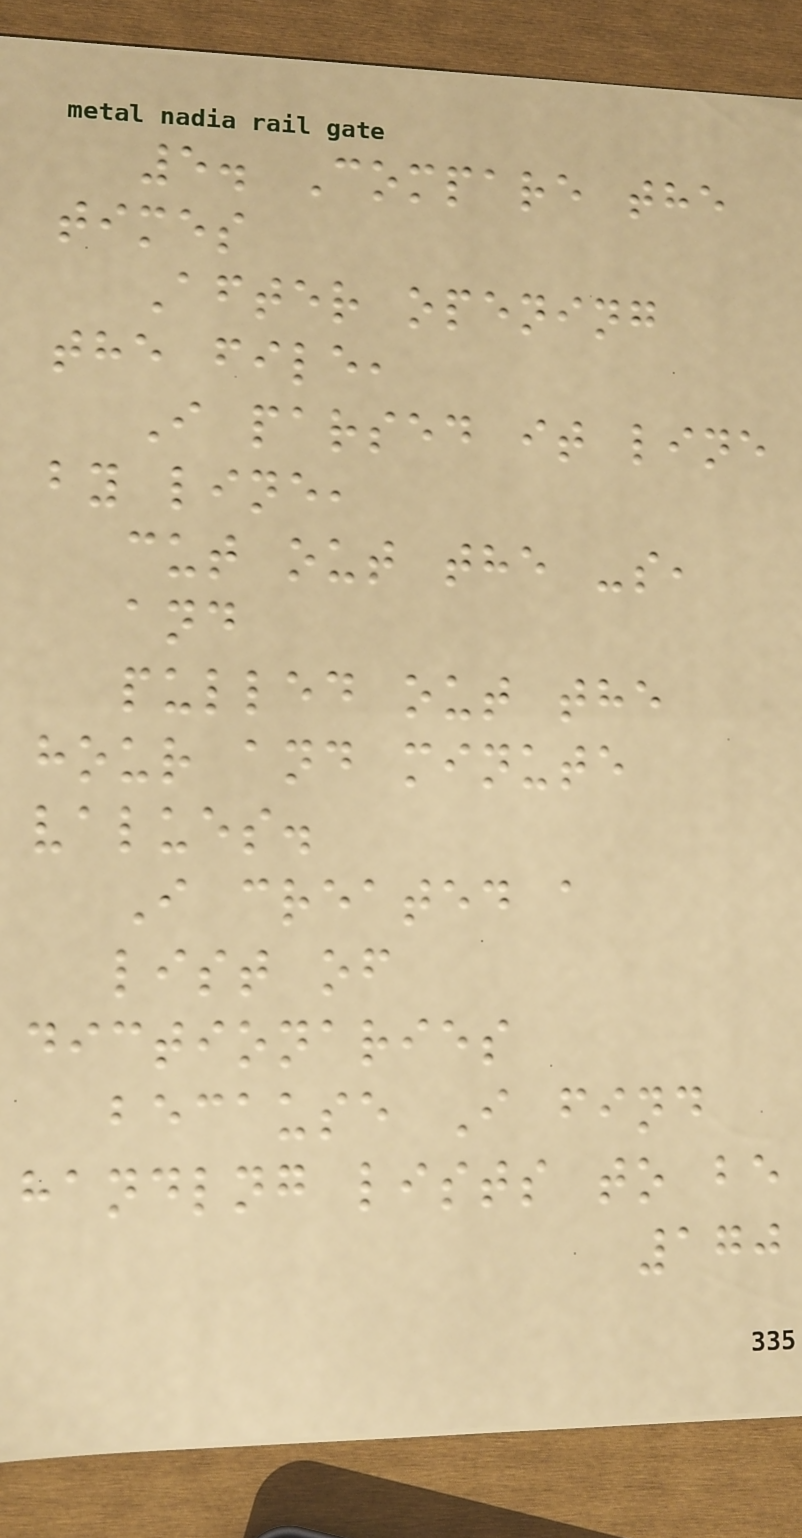5. Compare the
times
After opening
the file,
I parsed it line
by line,
cut out the -s,
and
pulled out the
hour and minute
values.
I created a
list of
dictionaries
because I find
handlng lists to be
170
